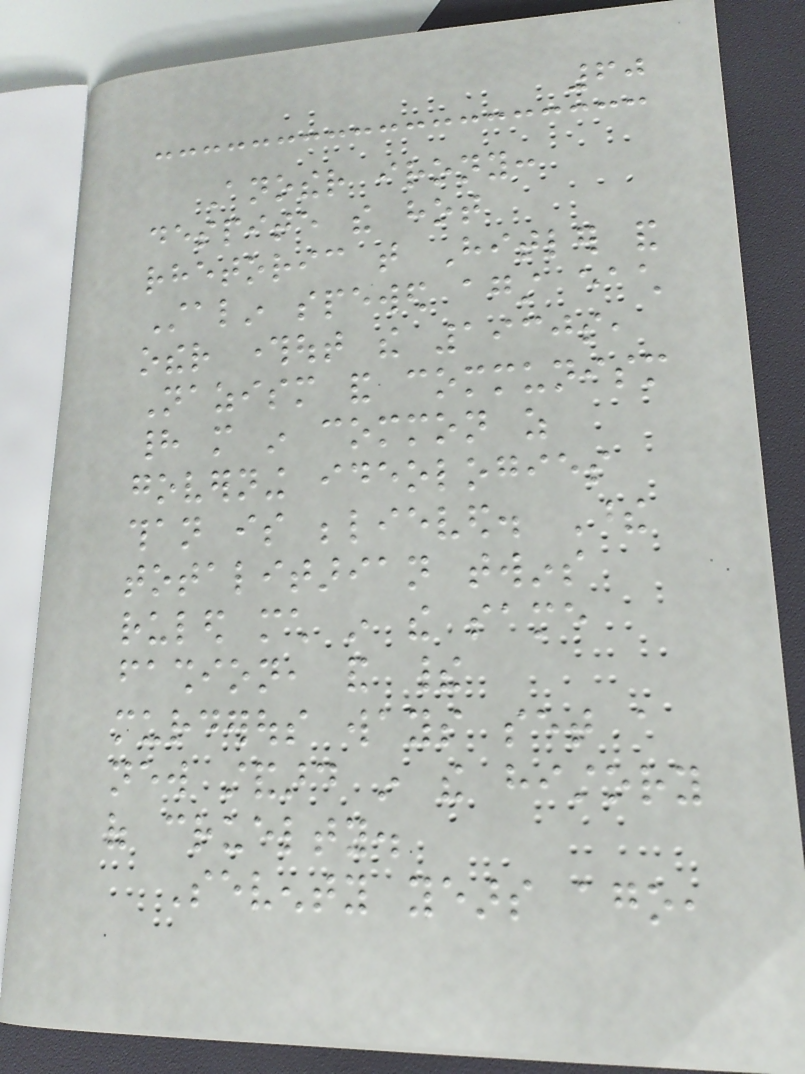60
Another irony:
despite the hot
rhetoric that Hitler and
Stalin spewed against each
other throughout the 1930s,
Nazism and communism
had more in common as
governing ideologies
than is believed. These
totalitarian twins
ruled much in the same
fashion, and their
murderous ways set a
new standard in the history
of cruelty.
Seventy years ago,
